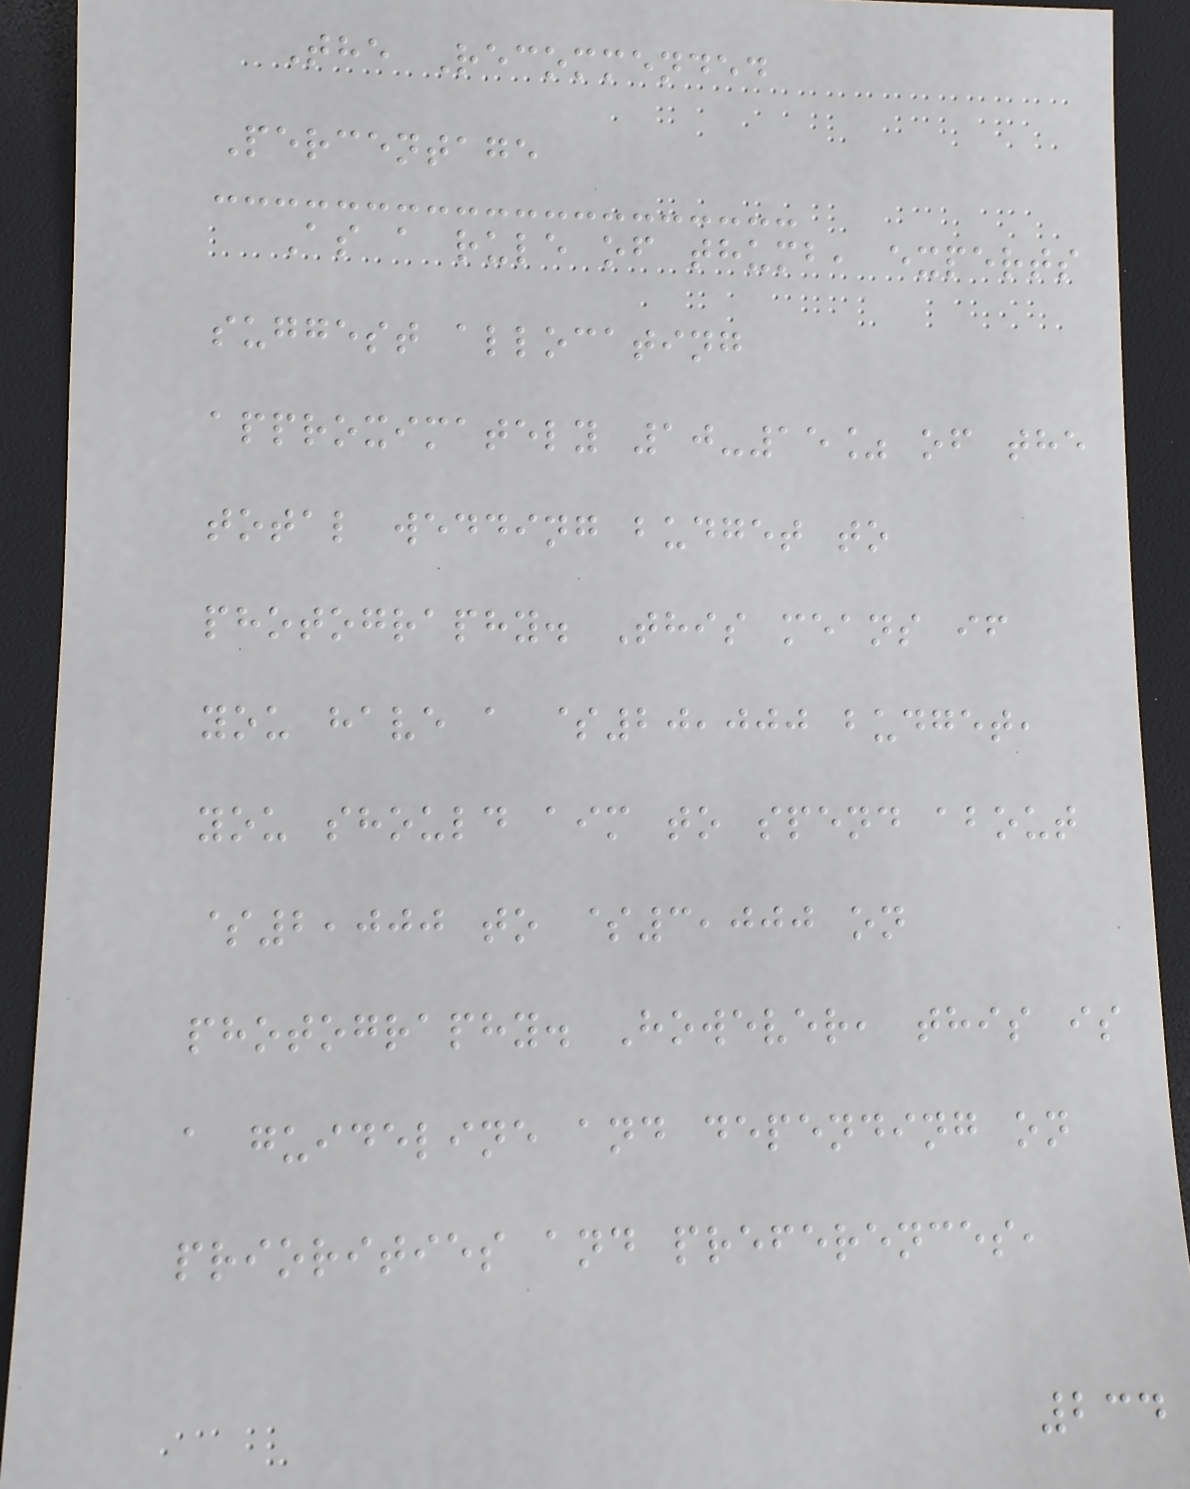The Recommended
Percentage
As a rule of thumb, experts
suggest allocating
approximately 10-15% of the
total wedding budget to
photography. This means if
you have a $20,000 budget,
you should aim to spend about
$2,000 to $3,000 on
photography. However, this is
a guideline and depending on
priorities and preferences,
234
